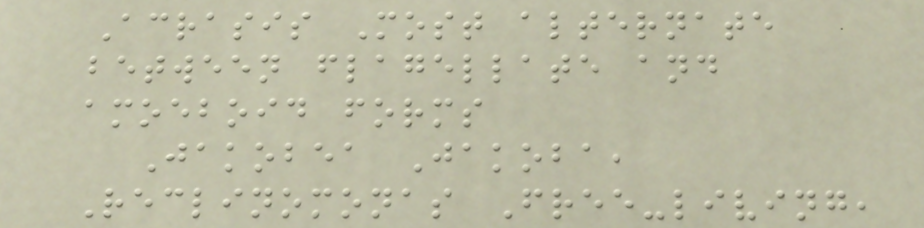Acrasis Most alternate
between flagellate and
amoeboid forms
Jakobea Jakoba,
Reclinomonas Free-living,
